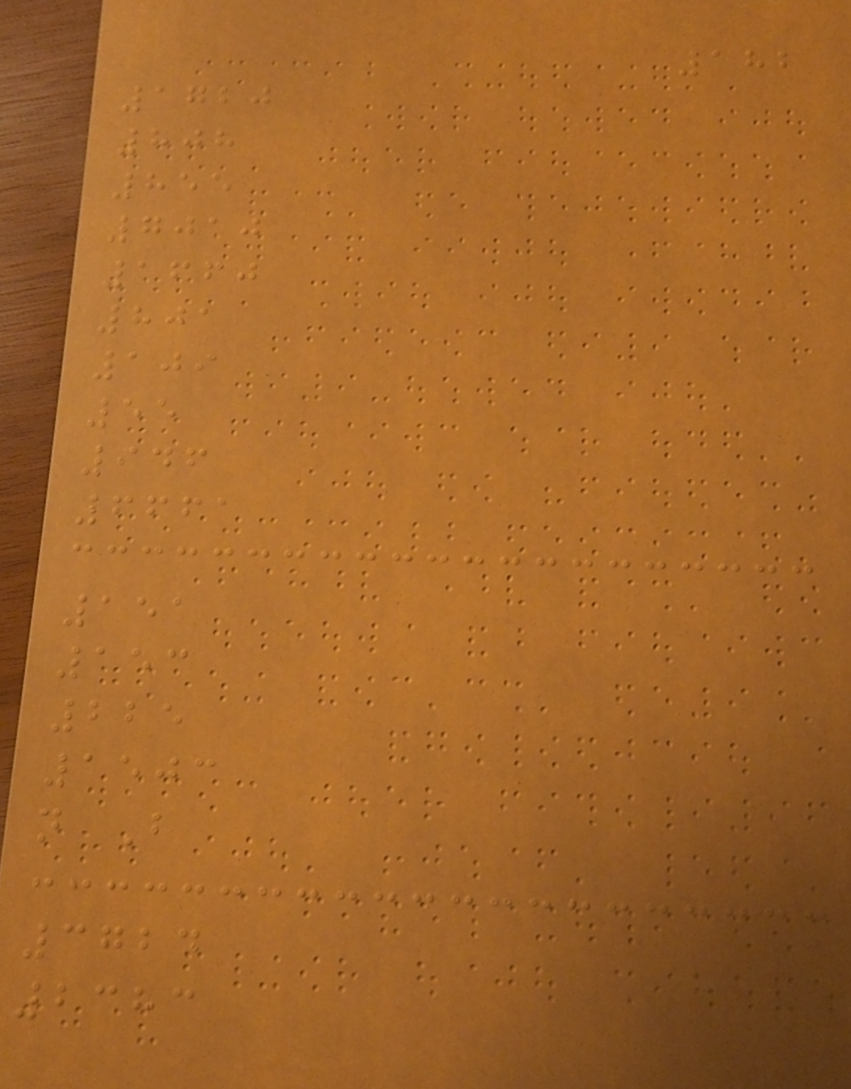182
1720
808
855
7010
1660
801
109
55
946
6661
151
153
225
1503
n B
3724
2383
